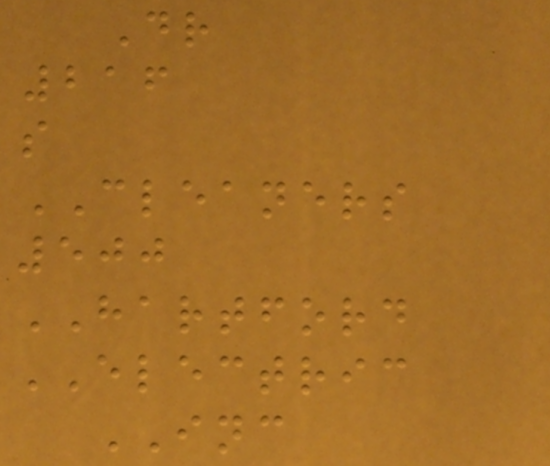Dr
216
s
CLEANERS
500
HARTFORD
ELECTRIC
INC
